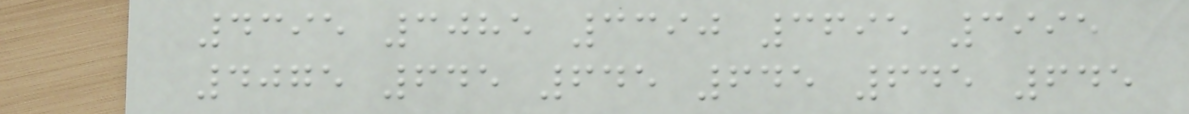4395 3085 3390 3695 3995
4075 645 645 645 645 645
